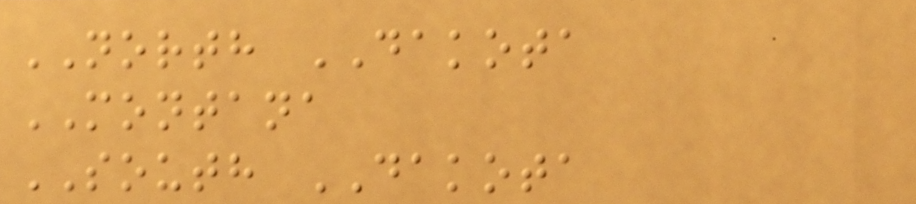NORTH DAKOTA
MONTANA
SOUTH DAKOTA
